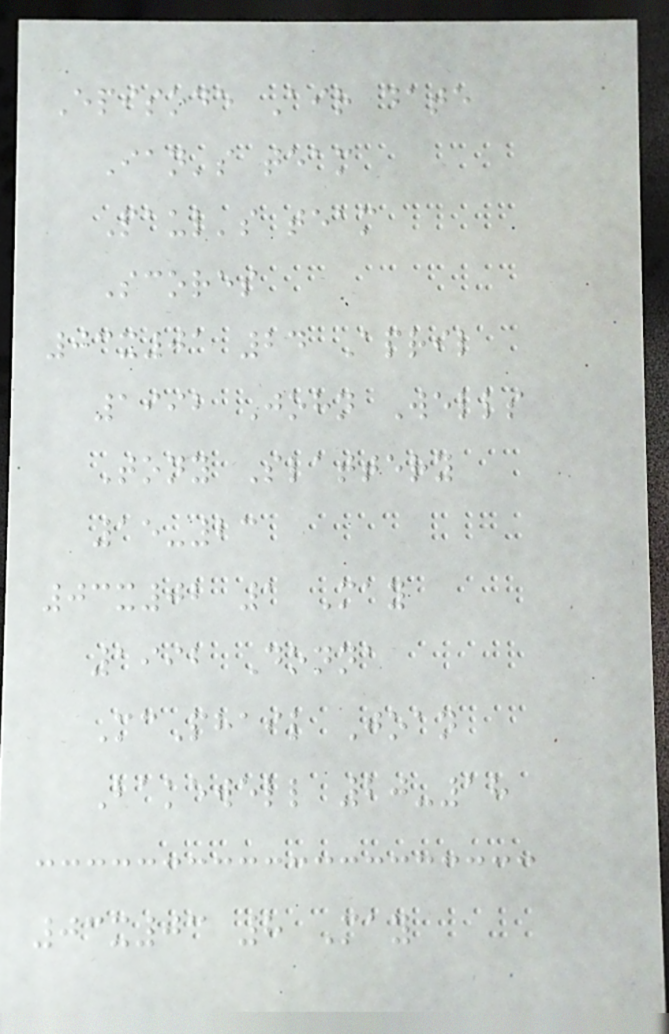Episode Air date
Ian's team
Paul's team
Scores
03x01 24 April
1992 John Wells
Tony Slattery
15-23
03x02 1 May
1992 Donna
McPhail Joan
Bakewell 20-18
03x03 8 May
